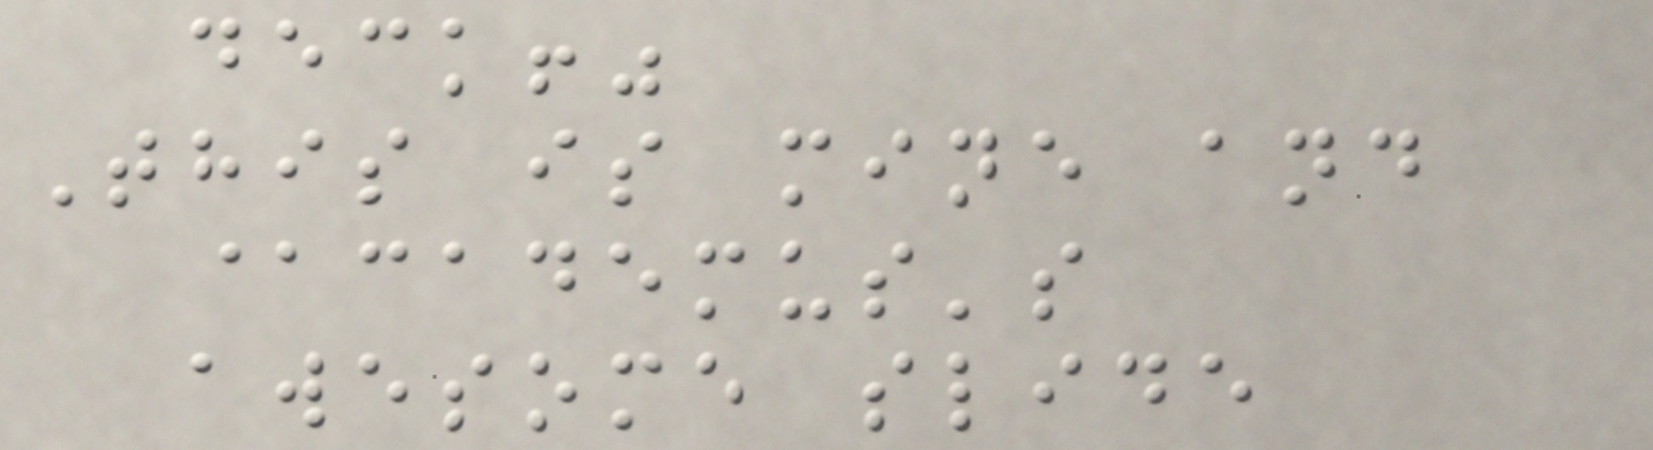deck!"
This is mine and
@cademus's
awesome slide
